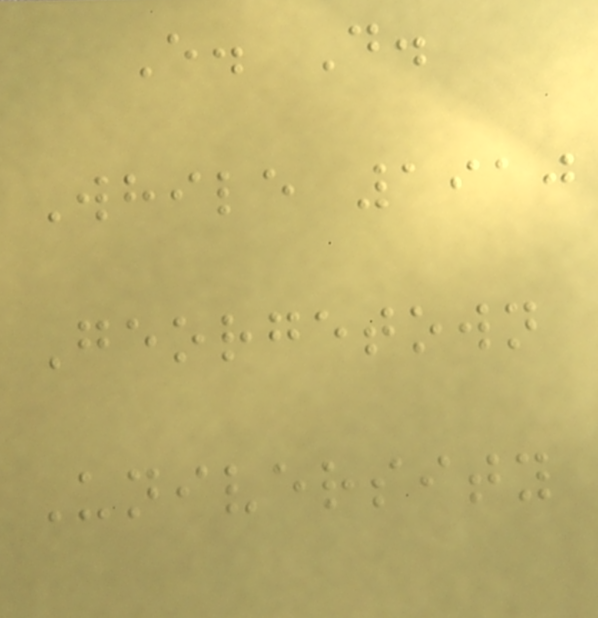E. D.
While 1910
Georgetown
University
